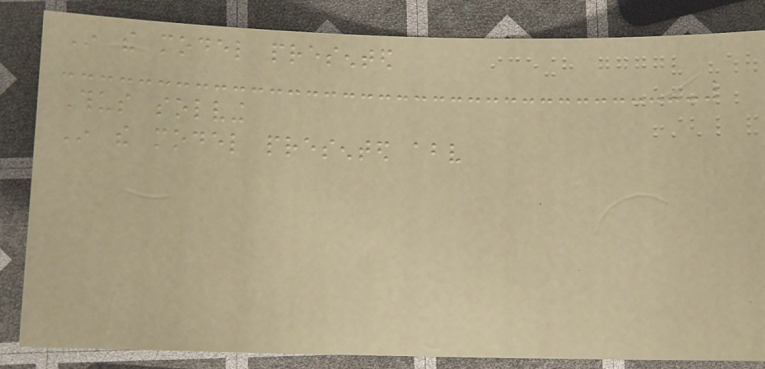In the model presented
Thus solving
In the model presented above
